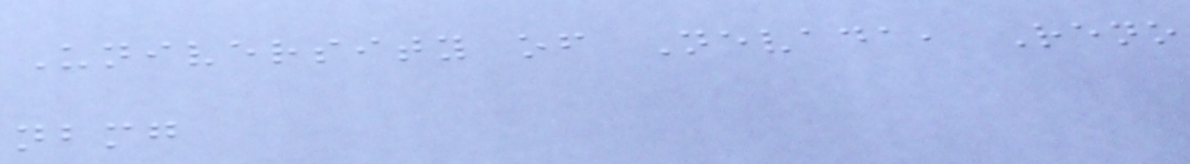University of Nevada, Reno
nbmg
